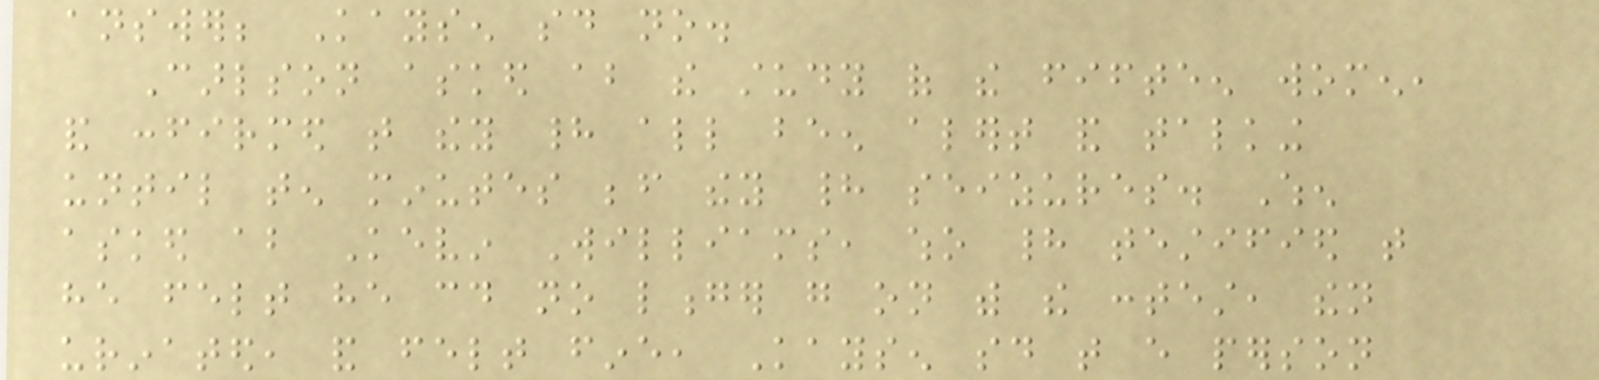answer; Kaysen said no.
Carlson asked about the study of the fifteen women,
and confirmed that they had all been alert and talking
until ten minutes before they had seizures. When
asked about Kevin Williams, who had testified that
he felt he could no longer go on with the contest, then
urinated, and felt fine, Kaysen said that every person
